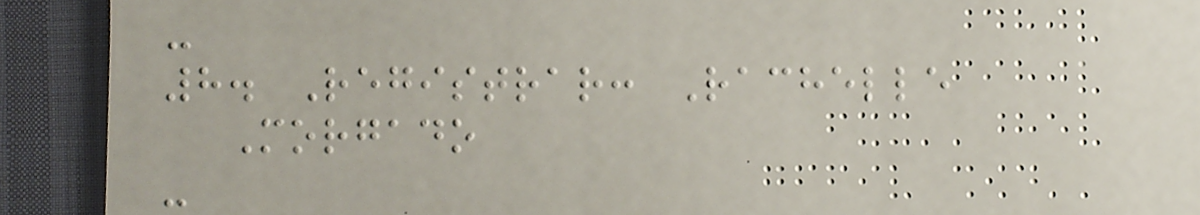-
8. Registrar: Rachelle
Morgado
-
